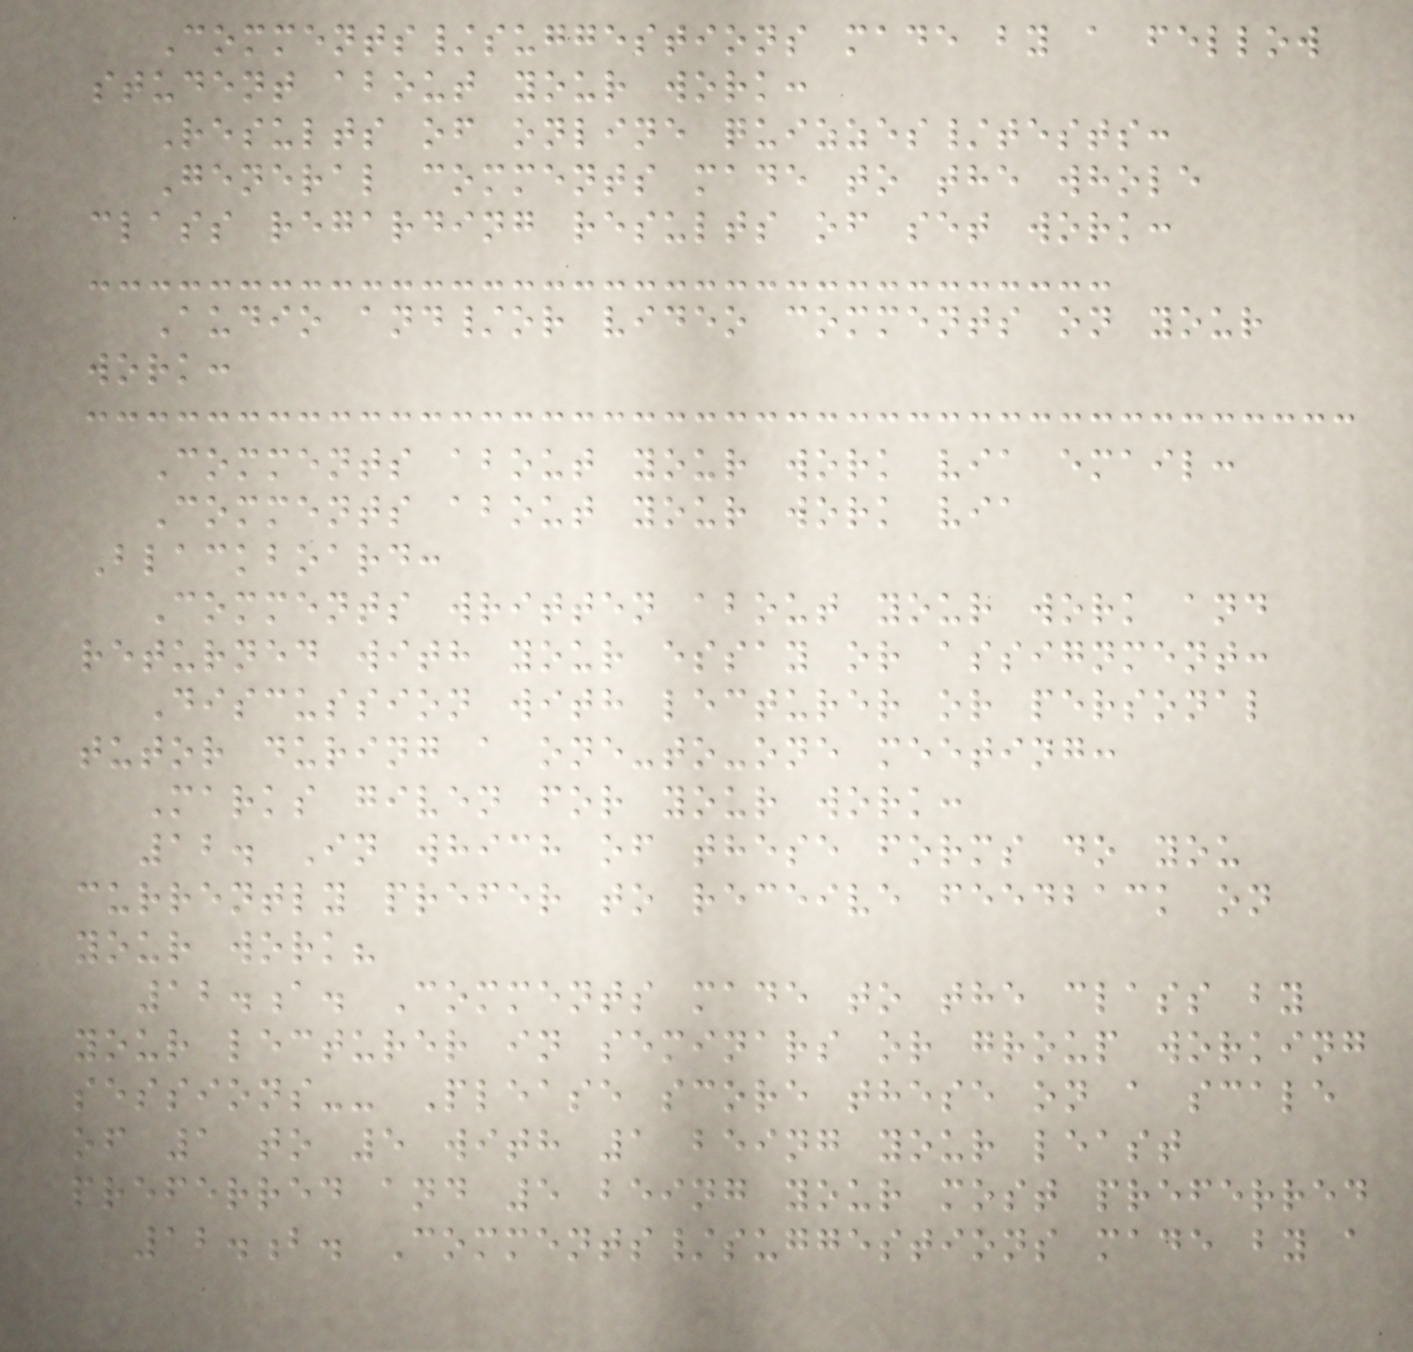Comments/suggestions made by a fellow
student about your work:
Results of online quizzes/tests:
General comments made to the whole
class regarding results of set work:
Audio and/or video comments on your
work:
Comments about your work via email:
Comments about your work via
Blackboard:
Comments written about your work and
returned with your essay or assignment:
Discussion with lecturer or personal
tutor during a one-to-one meeting:
Marks given for your work:
12. In which of these forms do you
currently prefer to receive feedback on
your work?
12.a. Comments made to the class by
your lecturer in seminars or group working
sessions-- Please score these on a scale
of 1 to 5 with 1 being your least
preferred and 5 being your most preferred
12.b. Comments/suggestions made by a
